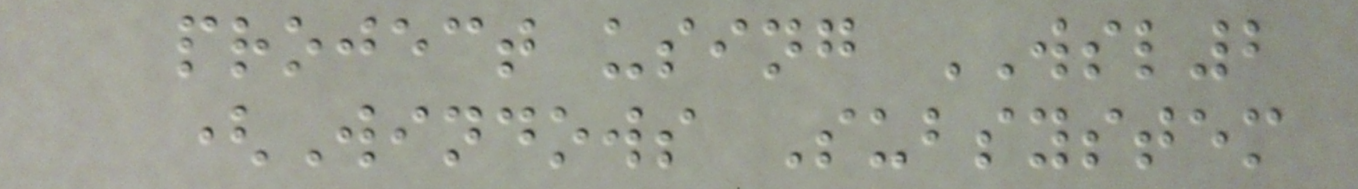project using WSL2
(Windows Subsystem
